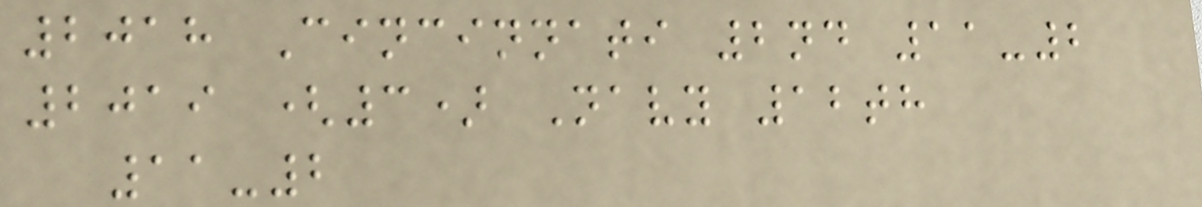2018 Cincinnati 2nd 11-2
2019 (3) Navy 12th
11-2
